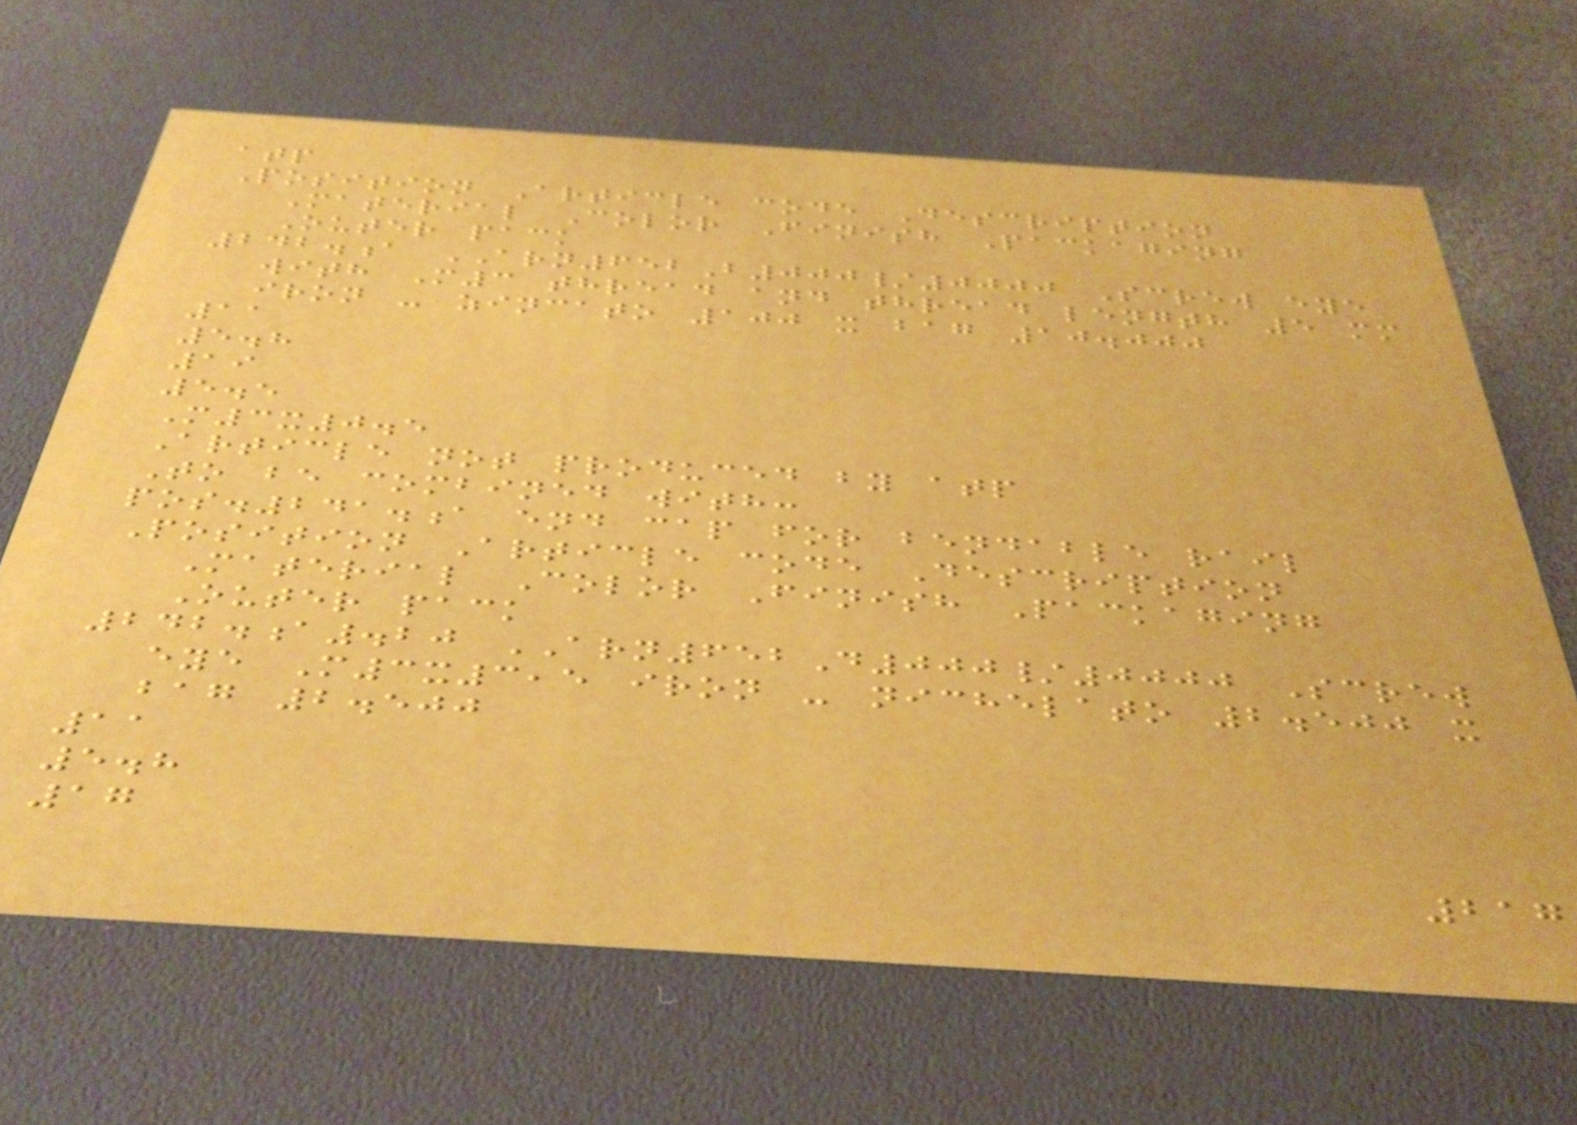atp
Position Article code Description
Material Color Finish Packaging
Outer pack
242.a ARN652B000/0000 Screw eye
with M3 thread and thread length 5 mm
iron - zincato 100 x bag 10.000
11
5.8
19
5.5
M3x0.5
Article not produced by atp
To be combined with:
pos.241.a end cap for bendable rail
Position Article code Description
Material Color Finish Packaging
Outer pack
242.a.20 ARN652D000/0000 Screw
eye M3x3,5 iron - nichelato 2.500 x
bag 2.500
11
5.8
17
217
